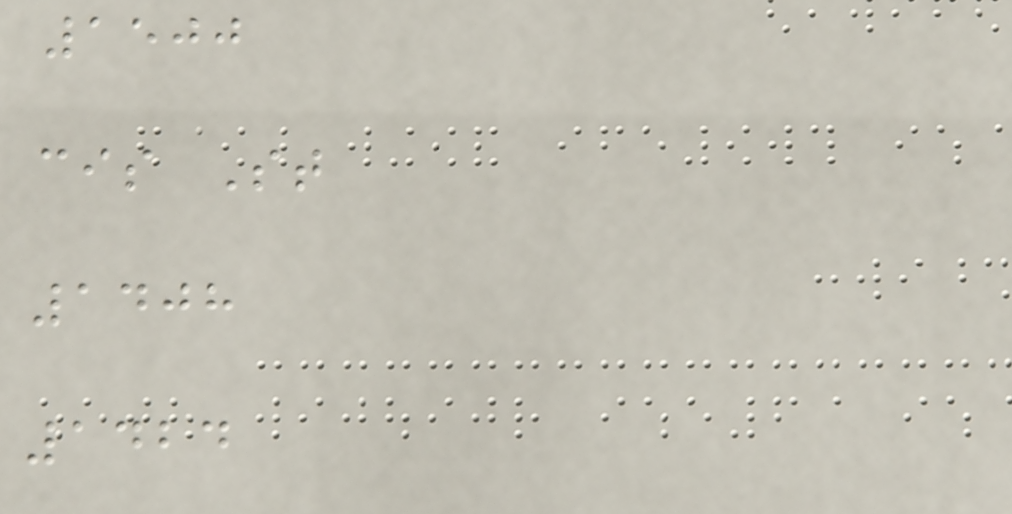1500
cis St
1408
1424
